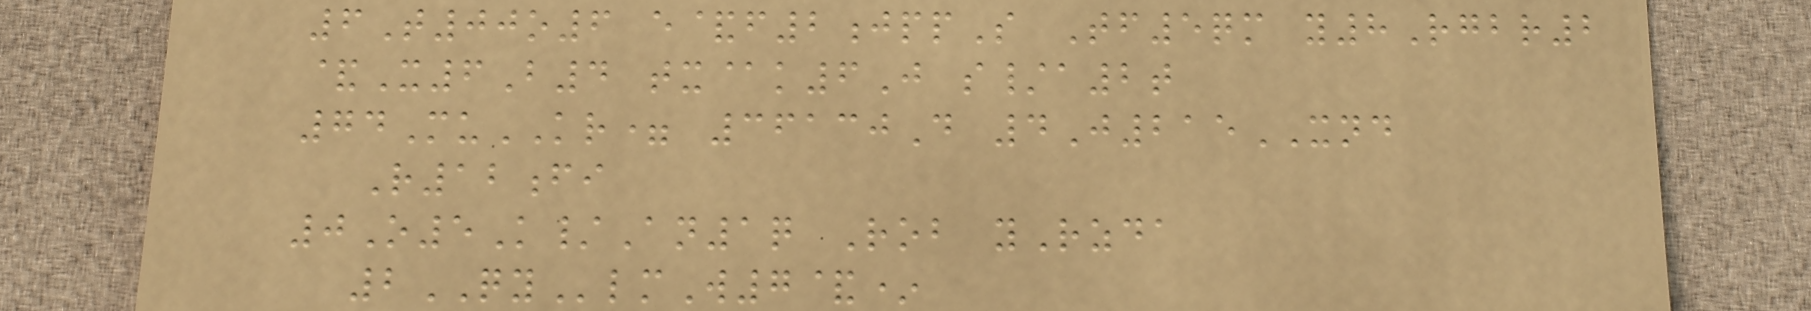6T00o6 e&f2jppS Tf5qm y8Rgbr2
&X6B4 tx@k6J s/a2t
74MuKR= 36130D 4J215XND
R12fi
0O5K/An1q Rob yRzda
2QYlmW7&*
